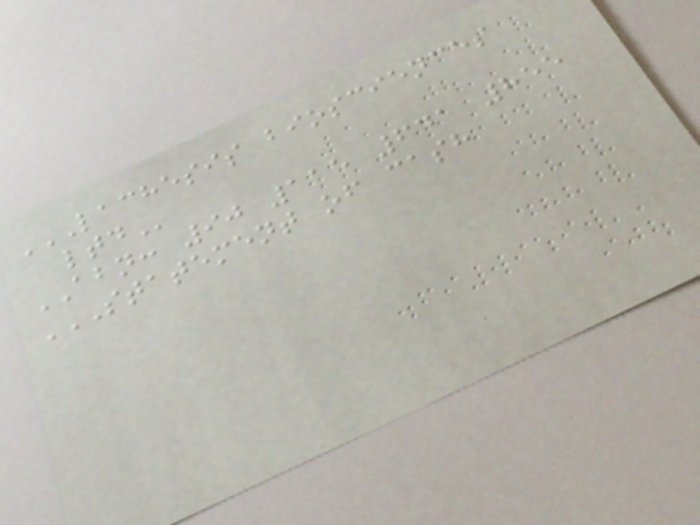LACHESIS BIOSCIENCES
LTD
ABN: 90 115 641 855
STATEMENT OF CASH
